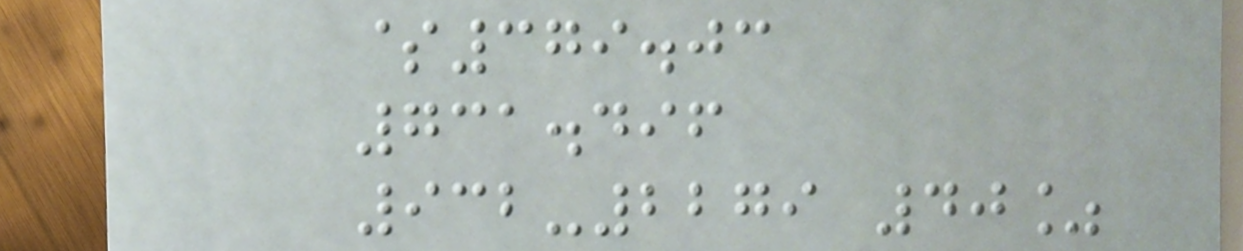$379.03
731.496
932-2279 40%
